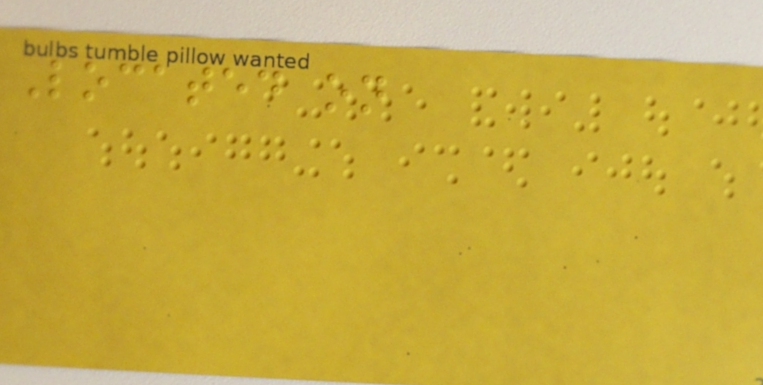Located on
